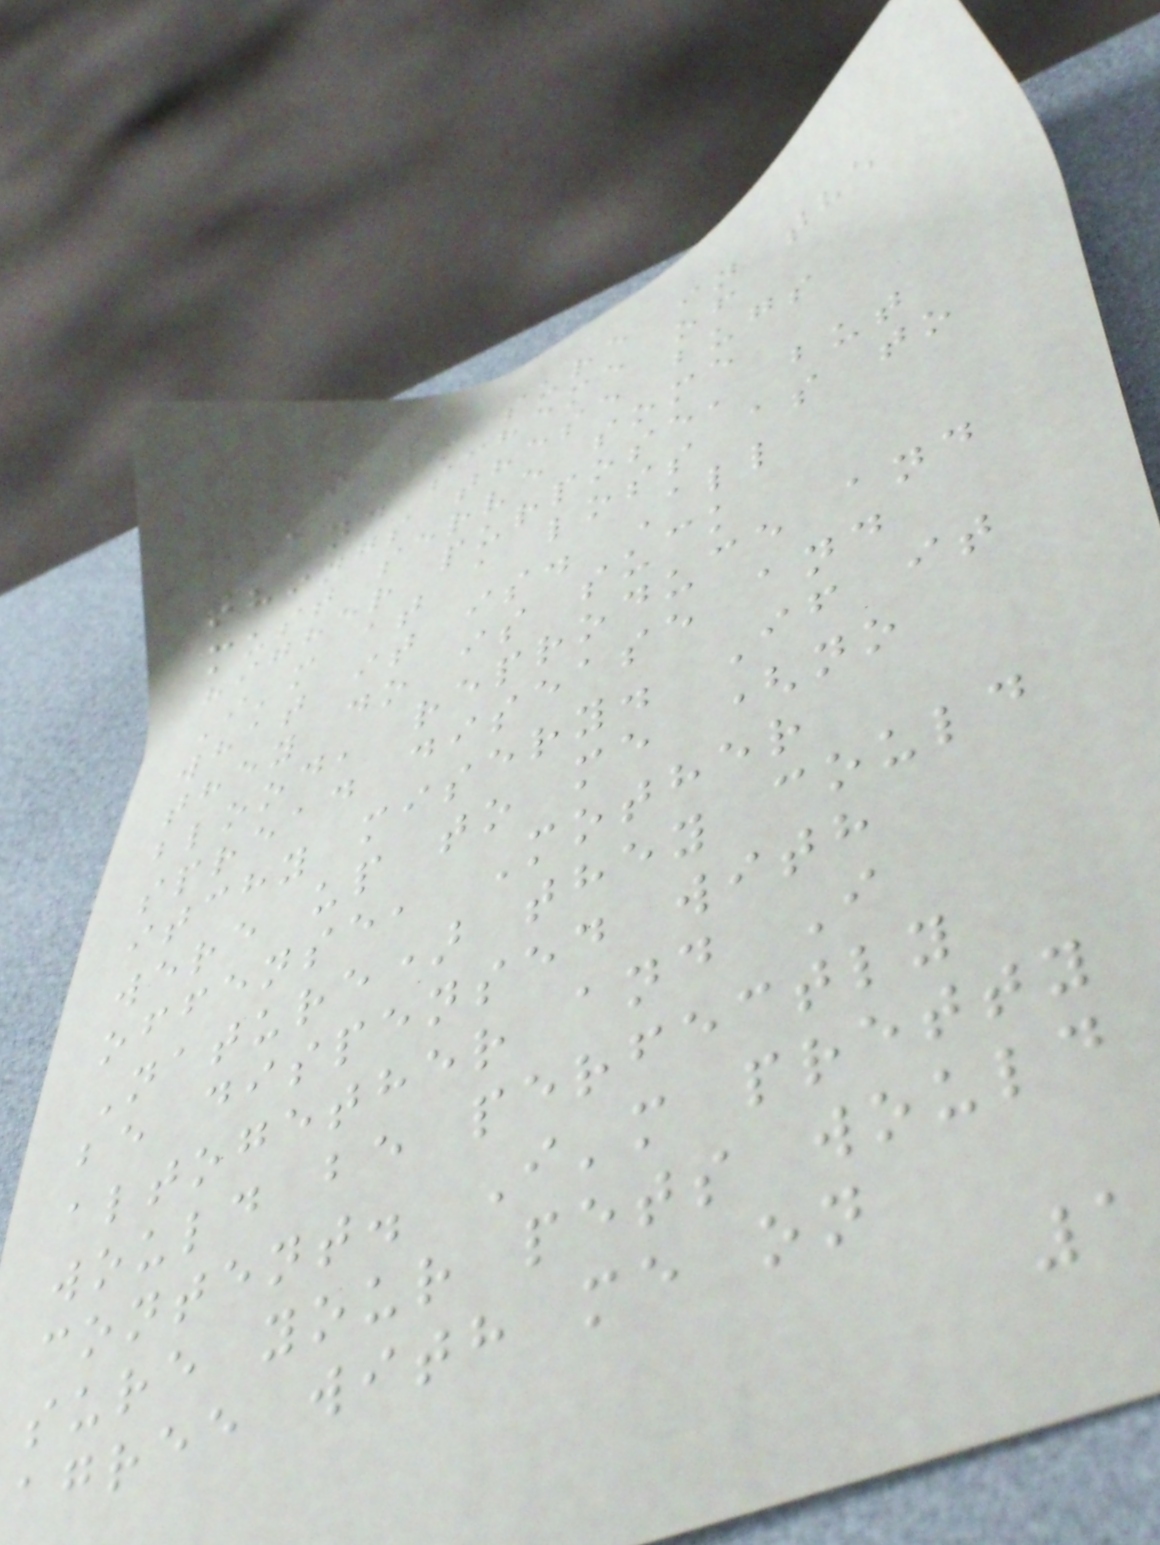I am sure in the
grand scheme of
things these bugs
must serve some
higher purpose, but
I'm at a loss as to
what it is. All
they do is suck
blood, reproduce and
spread disease and
itchy misery. If it
were up to me (no
offense, Mother
Nature) they could
be dispensed with
altogether and I
would be perfectly
content. I'm pretty
sure your pets would
agree with me on
1
